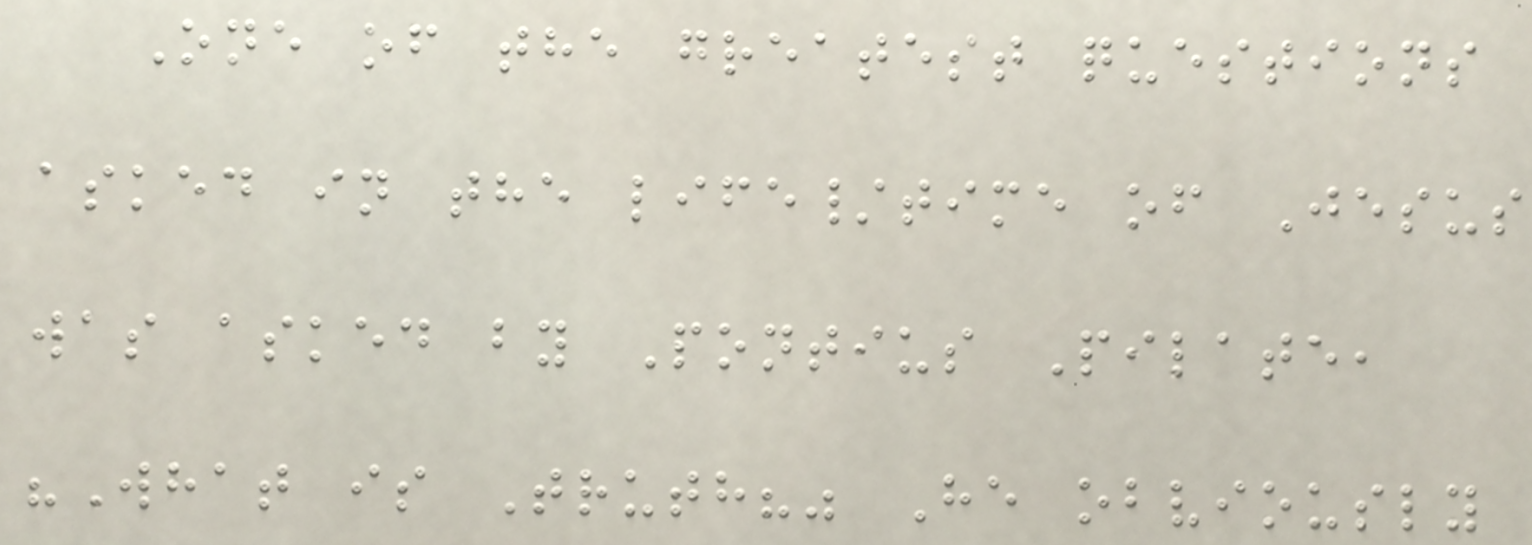One of the greatest questions
asked in the life/time of Jesus
was asked by Pontius Pilate,
"What is Truth?" He obviously
